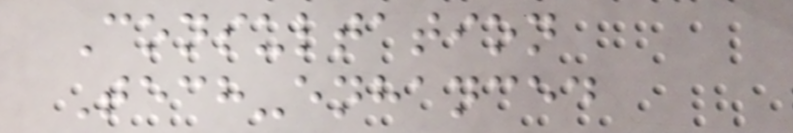Consultation
Tech-enhanced
